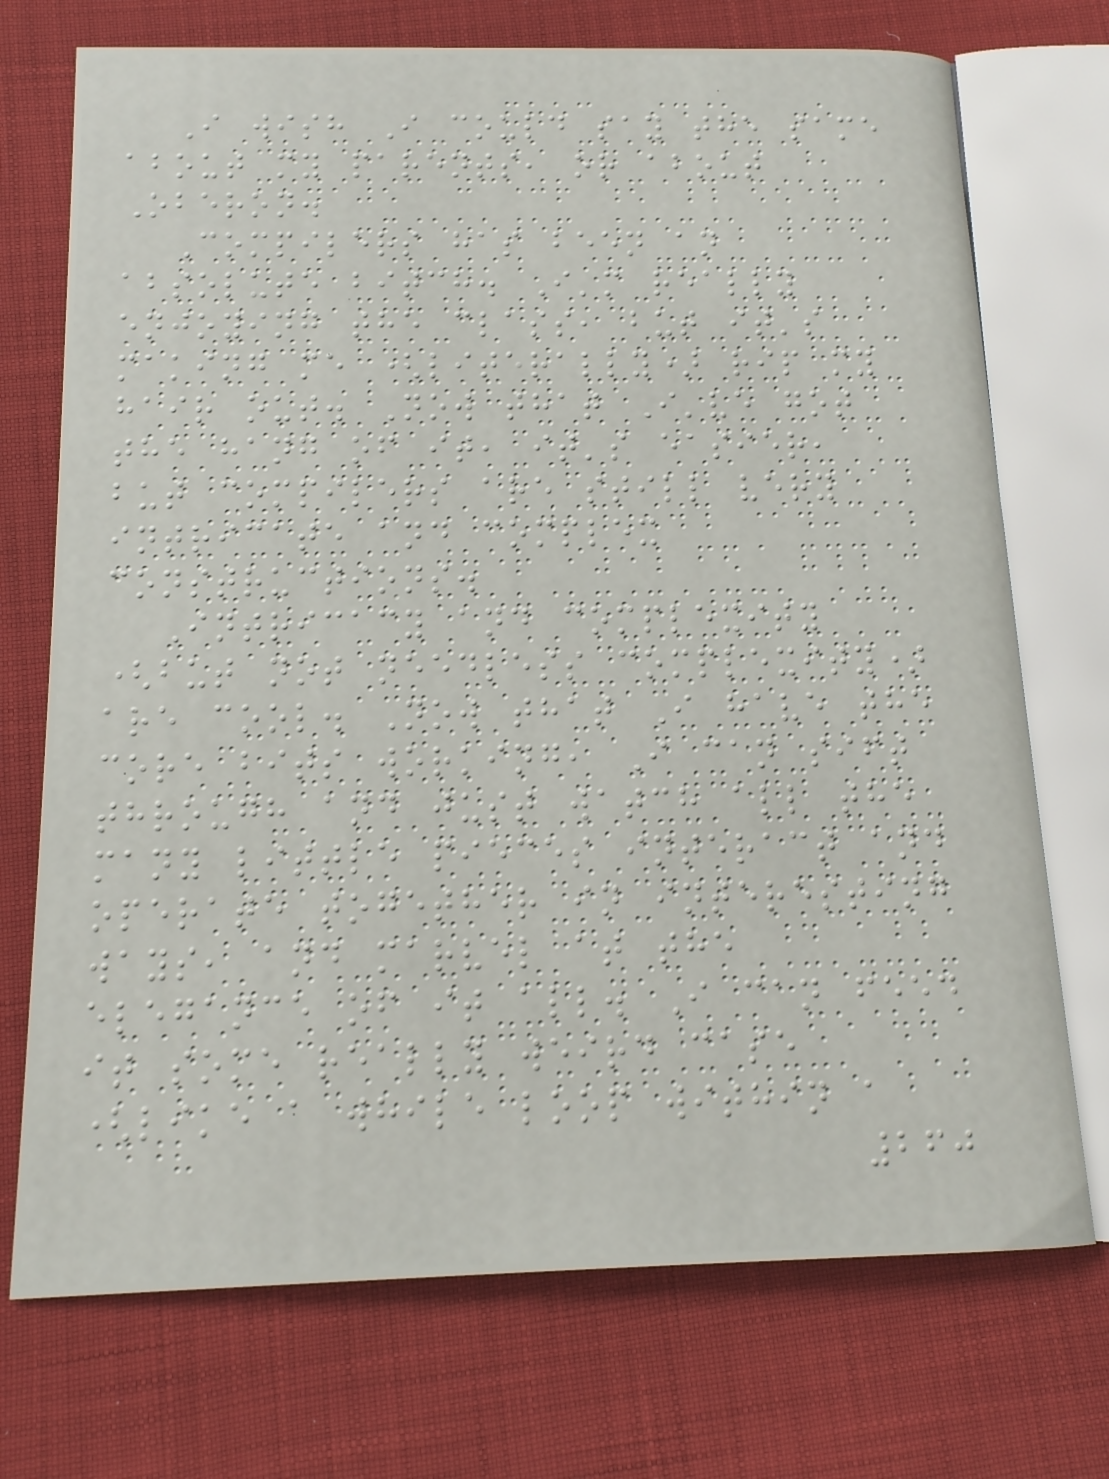I wish I could say the same
about my parents, or about
Oberon.
Compilers has been an
absolute bitch. I'm really
enjoying the class, but it's
making me (literally) rip my
hair out. Now that I've got
the hang of it, it's easier,
but compilers are still very
intricate and complex
constructions.
Intricacy and complexity
(but not needless complexity)
are cool. Now that I have the
core bits working, I can sift
through and just watch all the
many little pieces interact and
operate together in interesting
ways, and marvel at the
elegance of it all. I can feed
it some really weird case
(like a while loop within a
260
